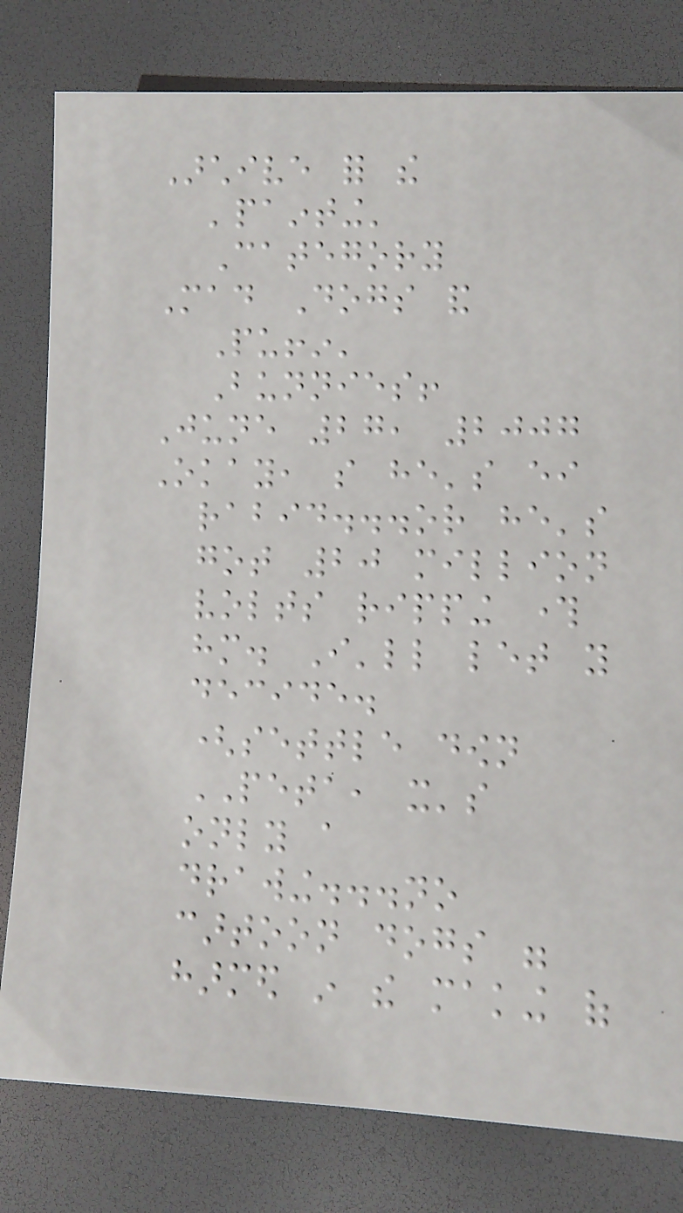Archive for the
'painting'
Category
Mad Dogs and
Puffin'
Bunnies!
June 27, 2007
Okay, so he's either
rabid...or he's
got 20 million
volts ripping through
him. I'll let you
decide.
(settle down
PETA, it's
only a
drawing...no
cartoon dogs were
harmed in the making of
